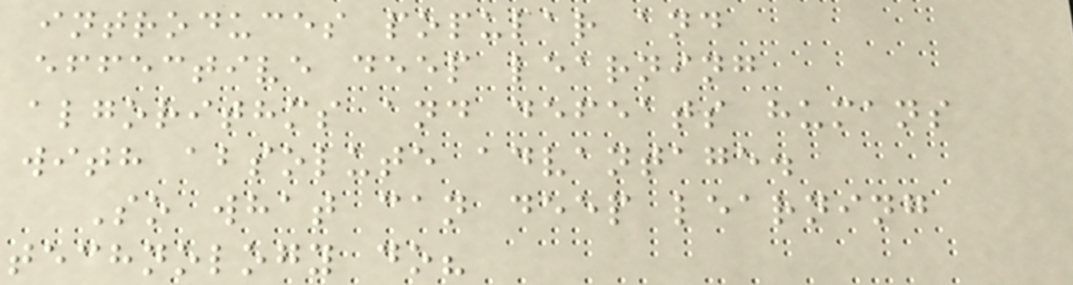introduces popular and
effective deep learning
algorithms and defeats humans
with absolute advantage.
So what can deep learning
technology do?
